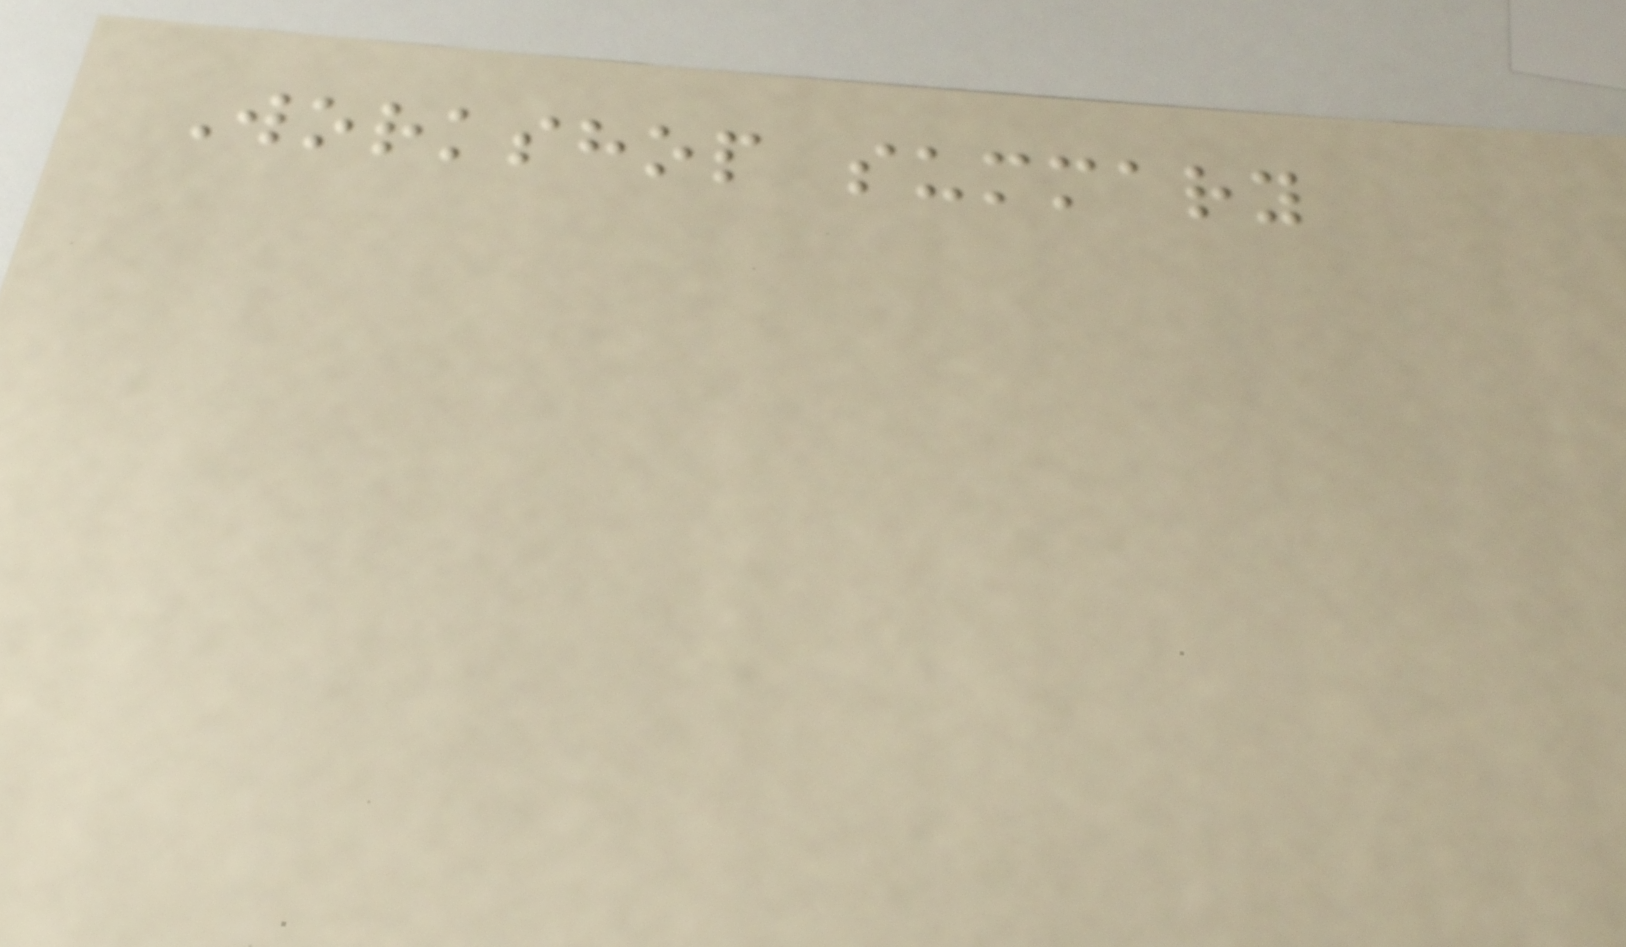Workshop summary
